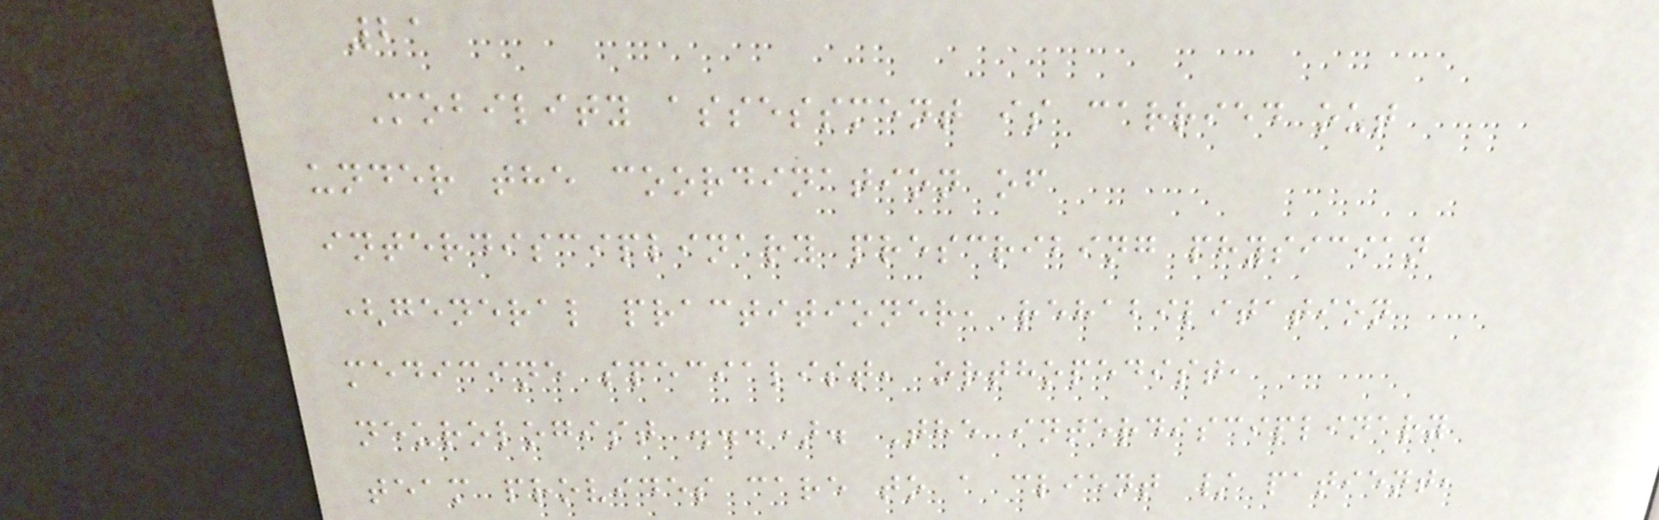21
Mobility assessment is carried out
under the coordination of
interdisciplinary prescribing physician
(general practitioner, rehabilitation
medicine specialist, orthopedist,
neurologist ...). The interdisciplinary
team provides care to a client / patient,
